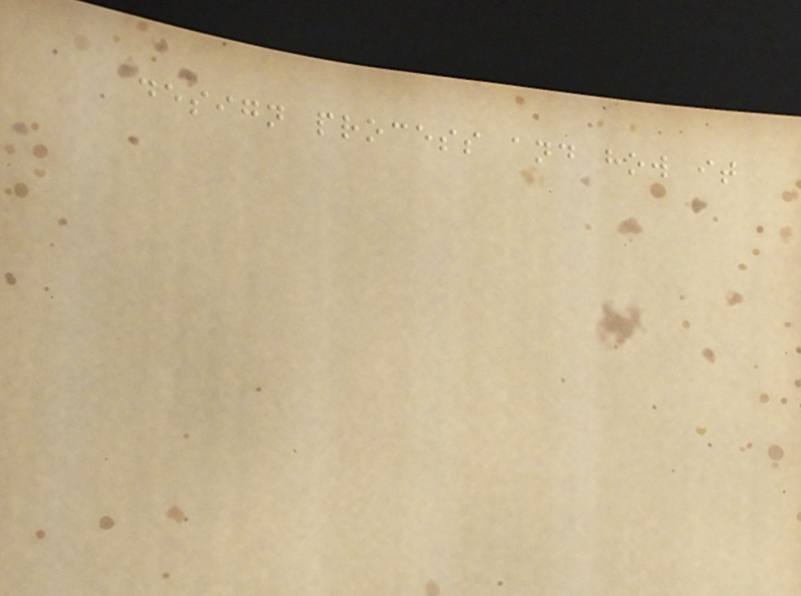design process and how it
